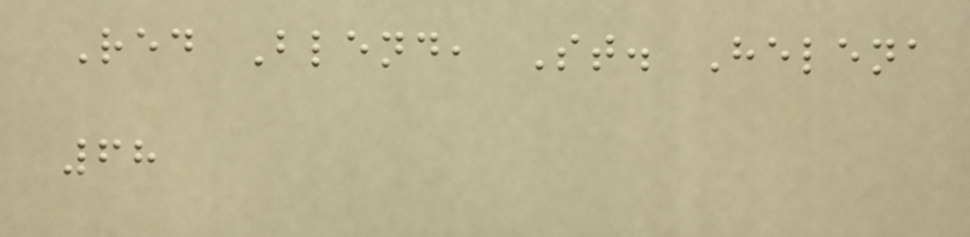Red Blend, St. Helena
68
